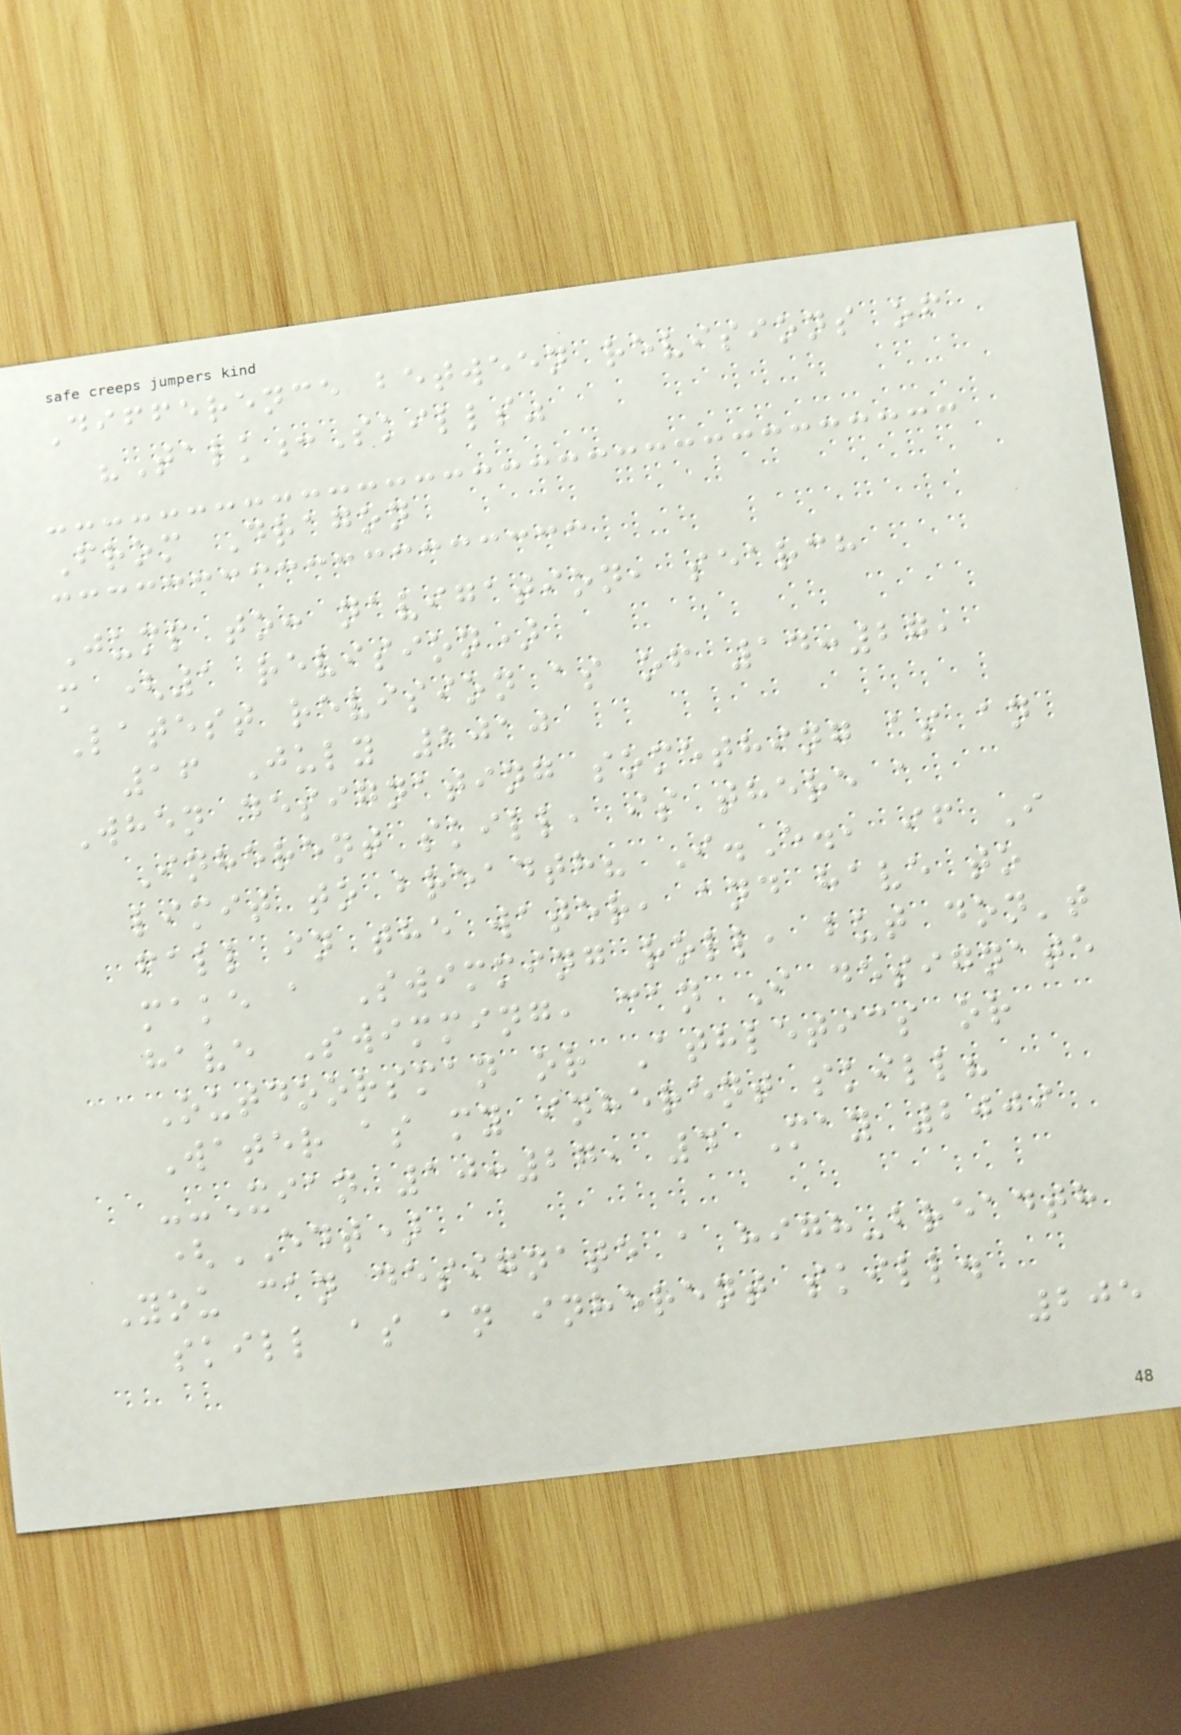Difference between revisions of
"Talk:Skills"
From Dragon
Jump to: navigation, search
m (1 revision)
Latest revision as of 14:27,
16 July 2010
When designating something as an
Inherent skill, is there a
limit to breadth? I.E., if I
fall in the water, and have to
make a Swimming roll, but don't
have Swimming, can I designate
Outdoorsman or Athletics or
Water as my inherent skill?
--Xian 10:27, 4 May 2009
(EDT)
You can designate a high-breadth
skill as an inherent skill.
205
